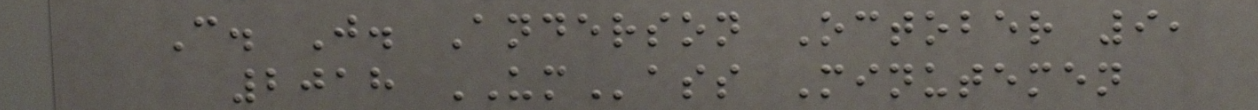C. J. Anderson October 9,
2018 UMass Minutemen
